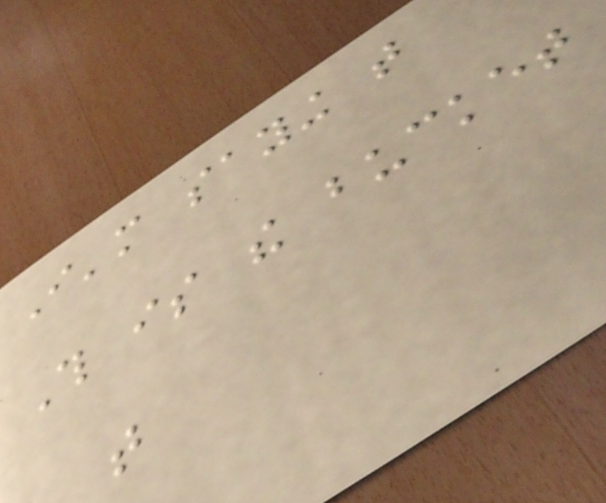I'm saying that
This is the bucket
that
